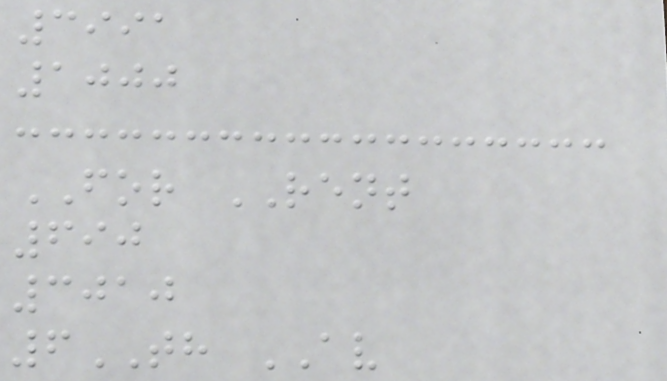3991
1000
FOR RENT
690
3010
6TH AV
